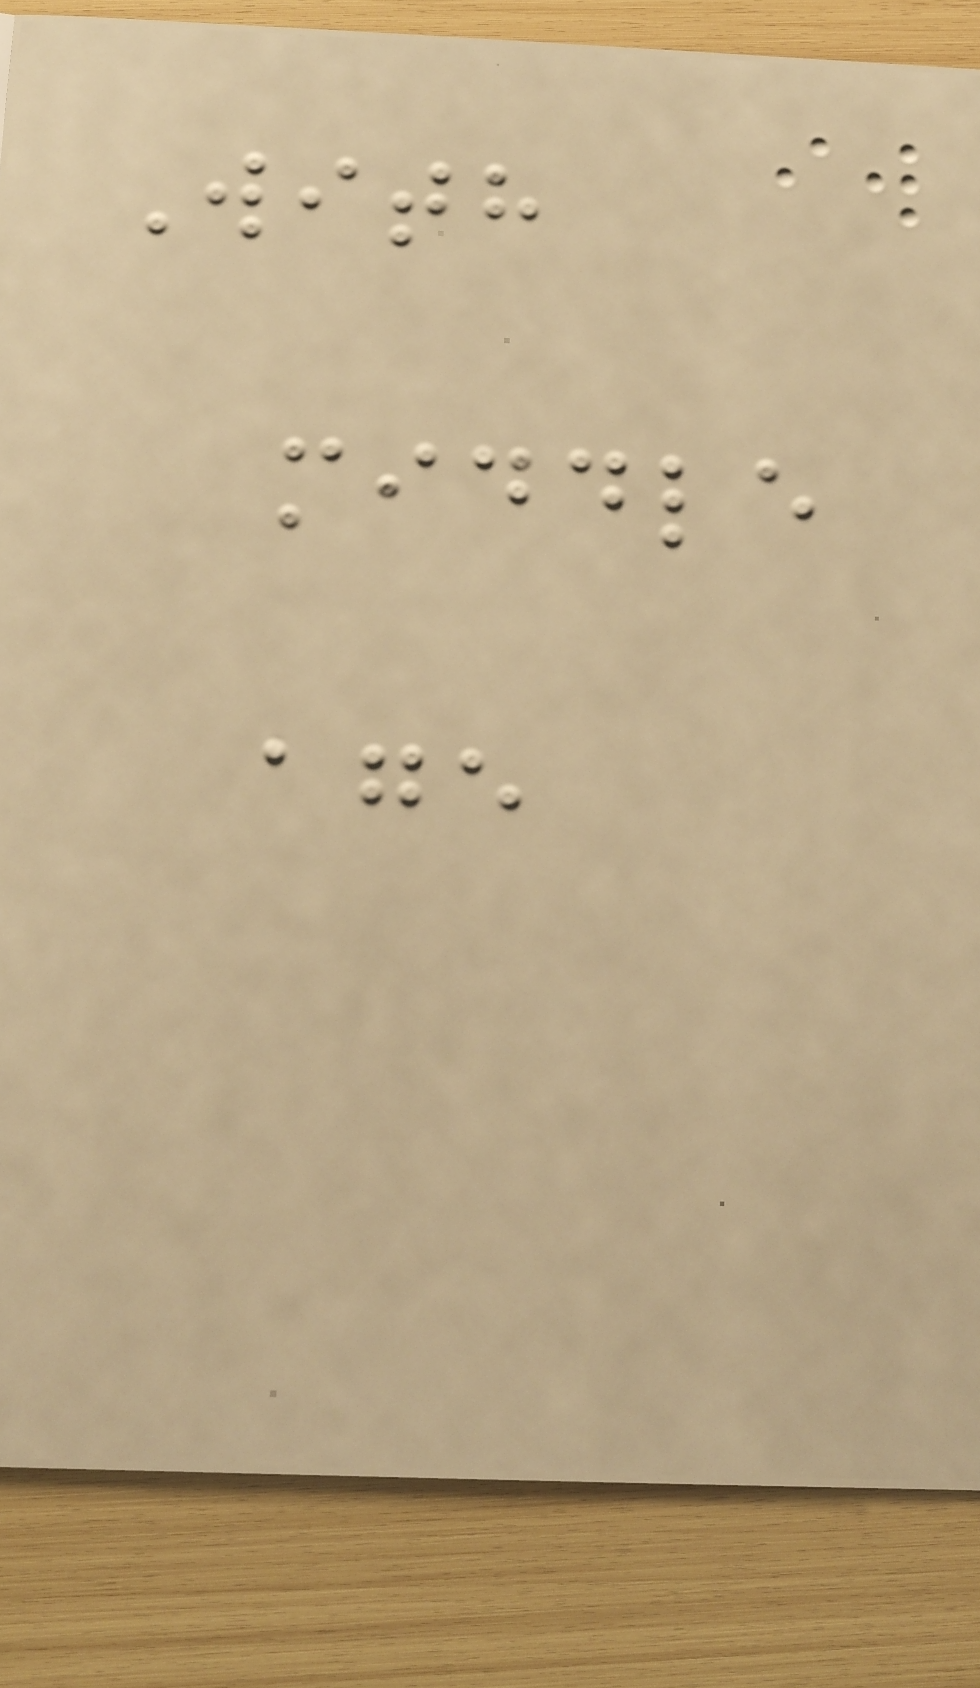With
middle
age
